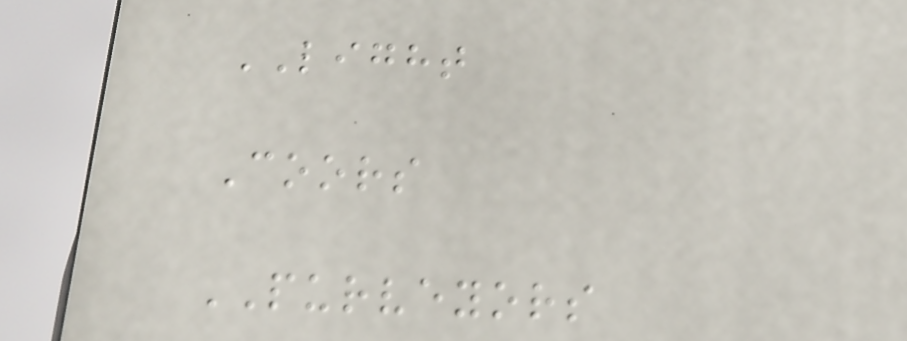LIGHT
Coors
PURVEYORS
